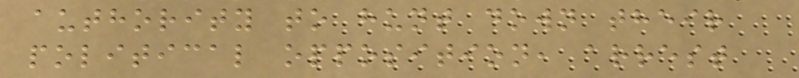authority to hunt down their
political opposition, arrest
